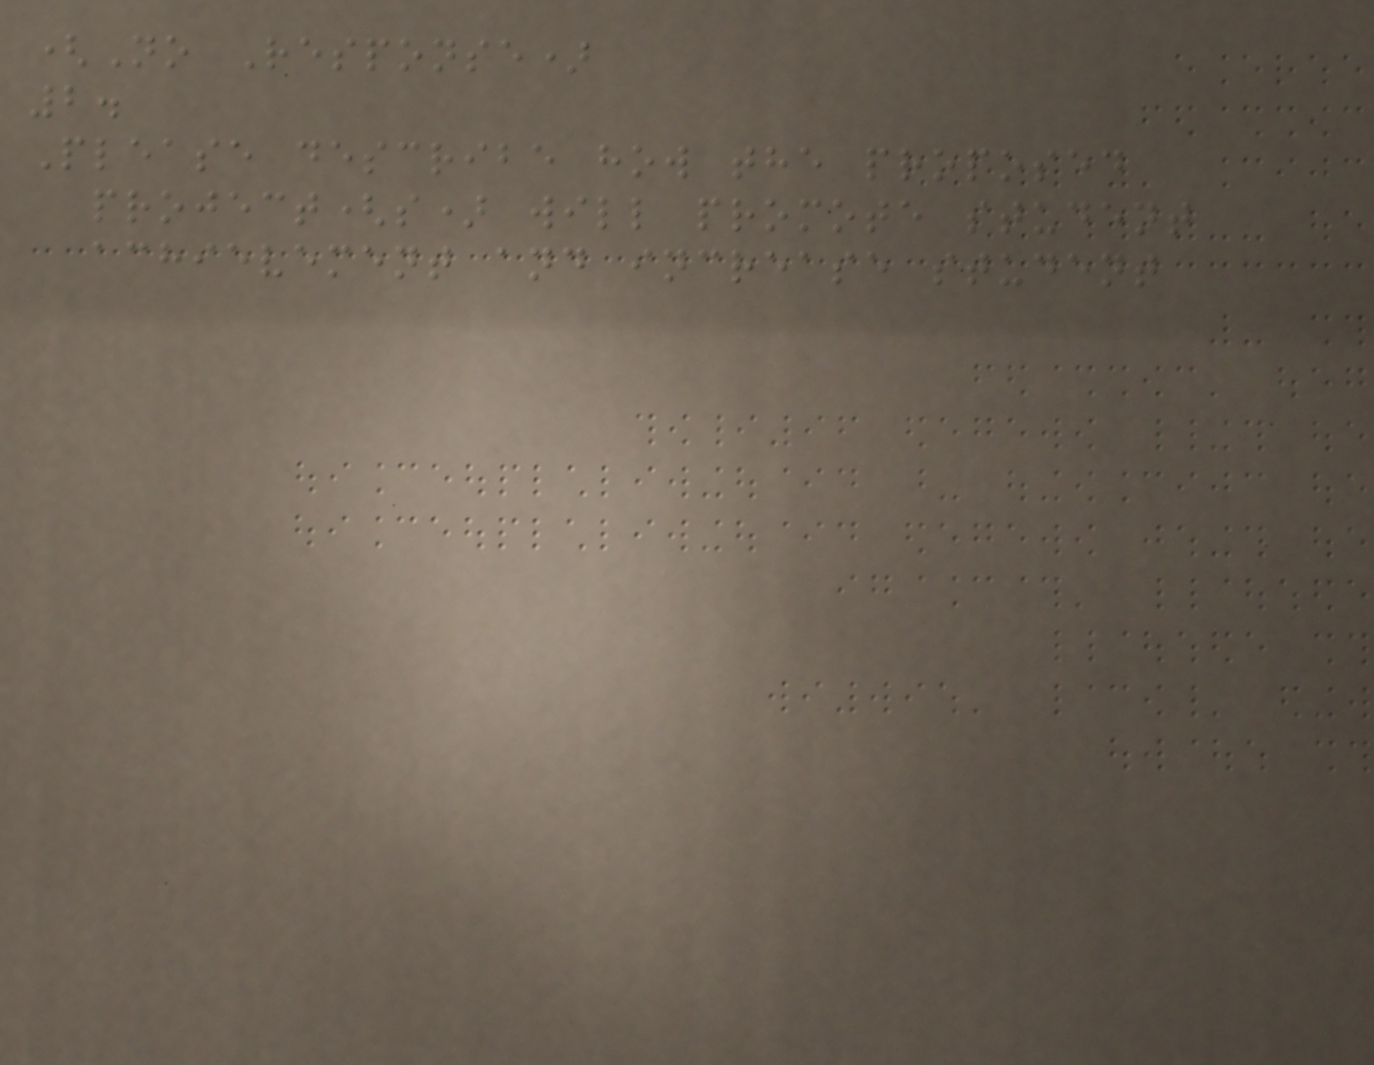(No Response)
2.
Please describe how the proposed
project(s) will promote student
achievement and increase student
